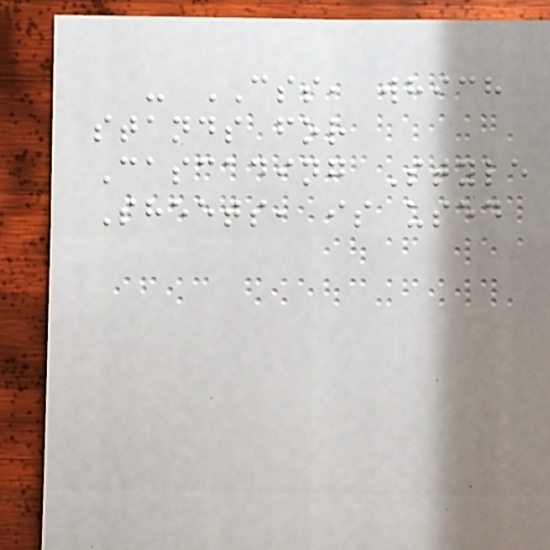- CSS, which
stands for
Cascading Style
Sheets, is used
